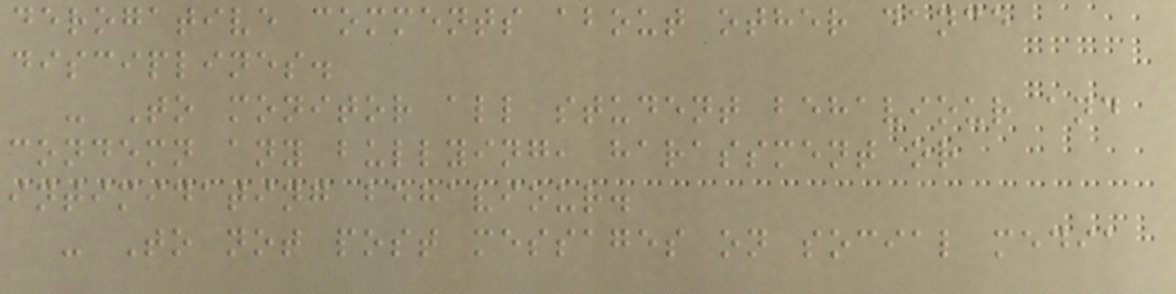derogative comments about other dance
disciplines.
- To monitor all student behaviour and
condemn any bullying, harassment or
intimidating behaviour.
- To not post messages on social media
